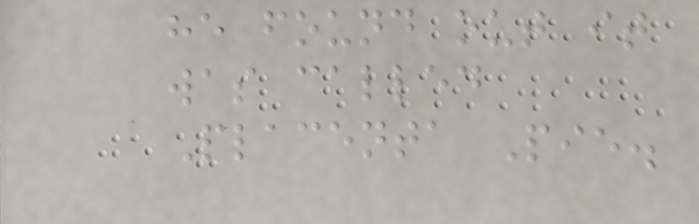he found out it
was called
Placenta Pie.
